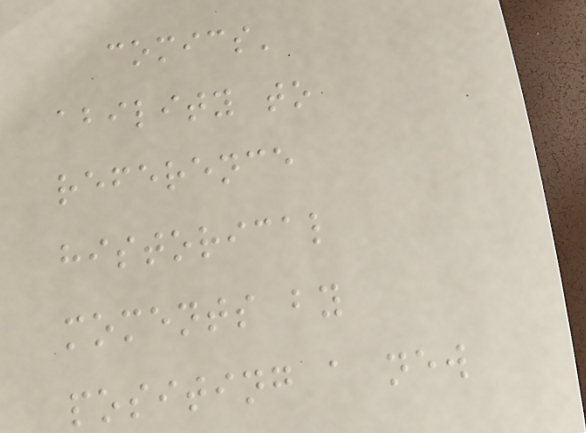comics'
ability to
reference
historical
moments by
positing a new
